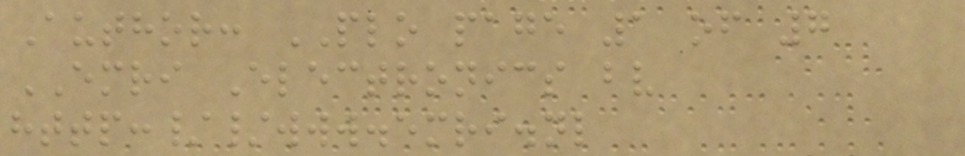Author: PLO page 1 of 7
EMRI Electronics bv
http://www.emri.nl
